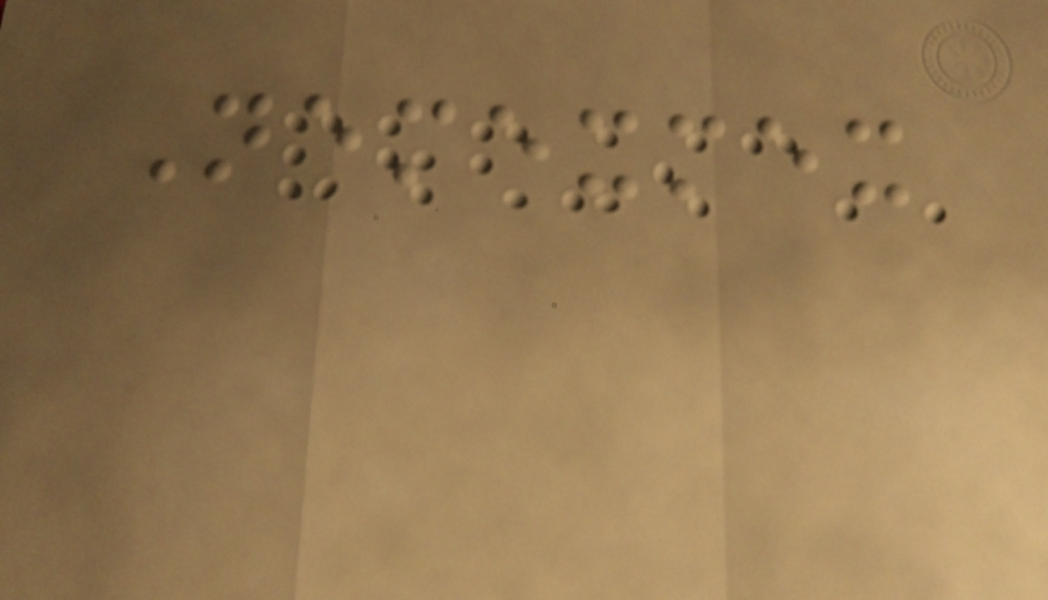Nemexmex
